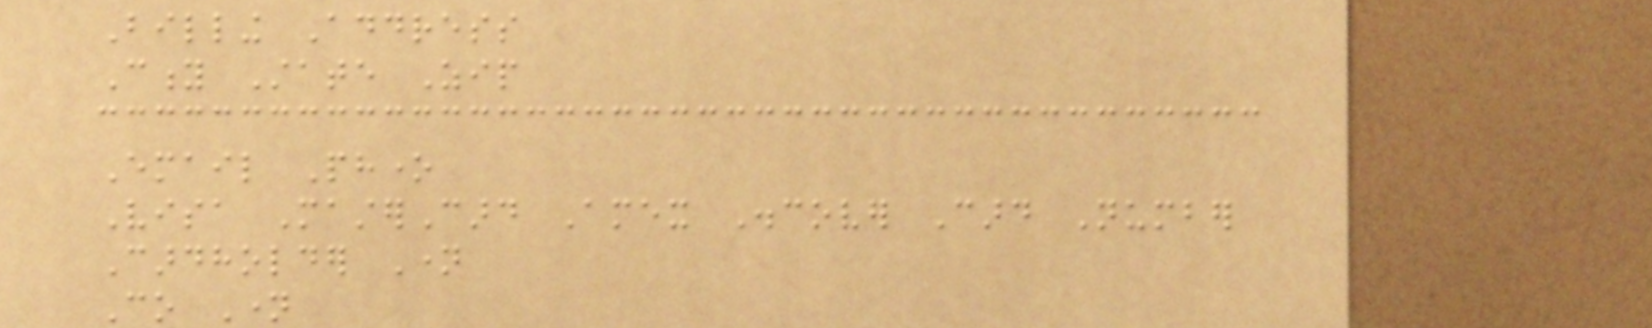Billing Address
City State Zip
Email Phone
Visa MasterCard Amex Discover Card Number
Cardholder Name
Co Name
